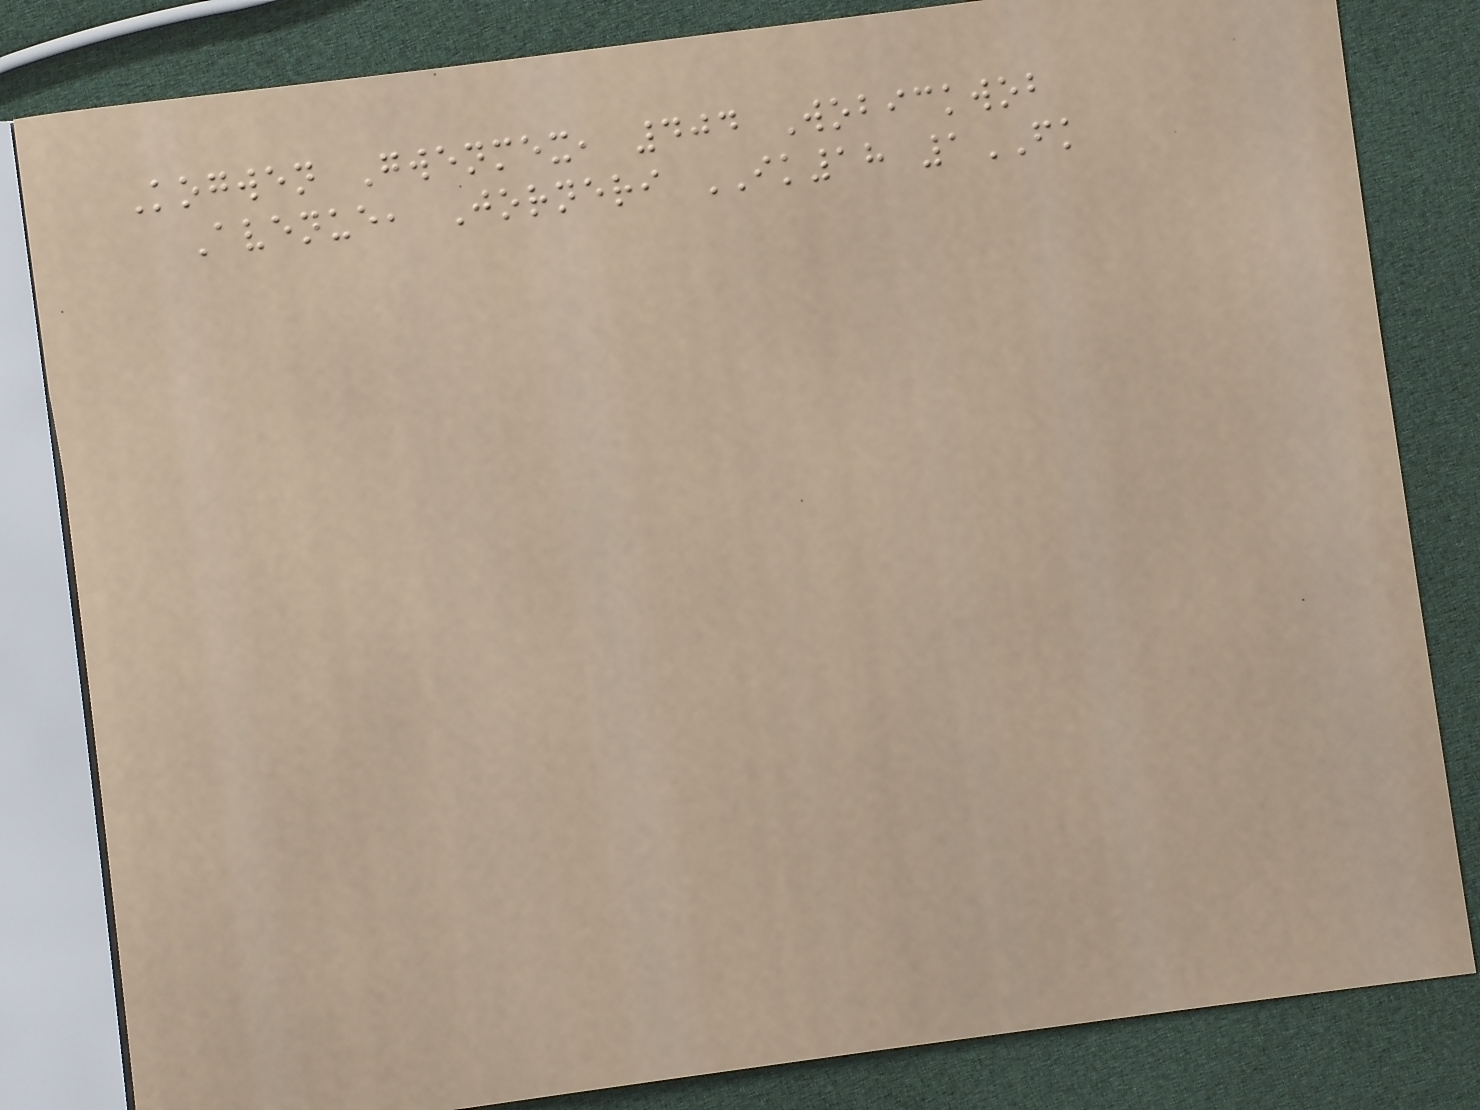Kogwen Gwenmex, 404 Wobickwob
Avenue, Jorneri IK18 1FK
